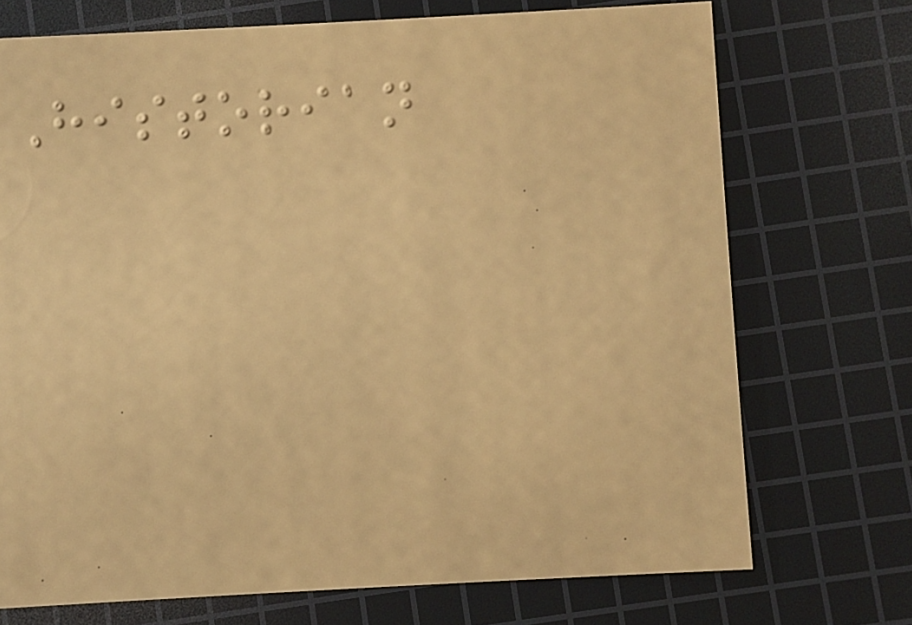Historian
